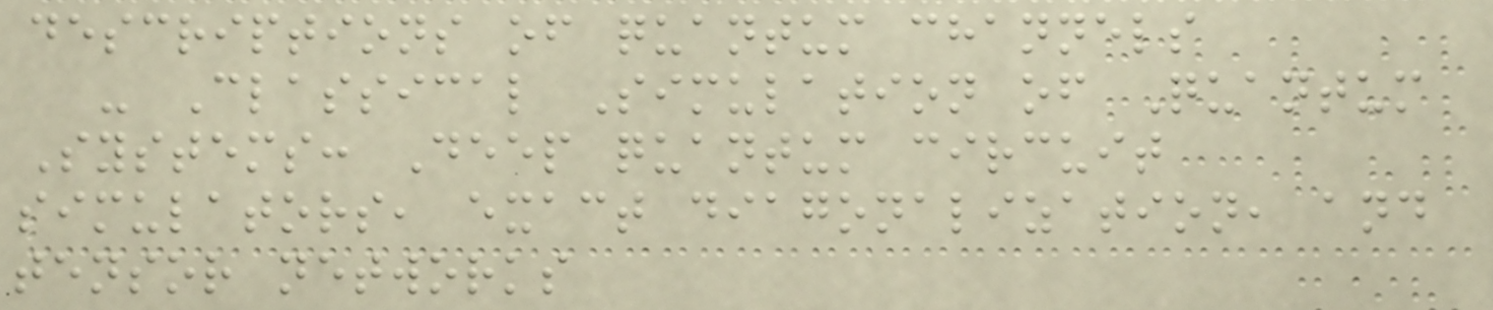descriptions of quantum channels
- Classical Simulation of Quantum
Systems: Deep quantum circuit
simulators, exact diagonalization, and
tensor networks
